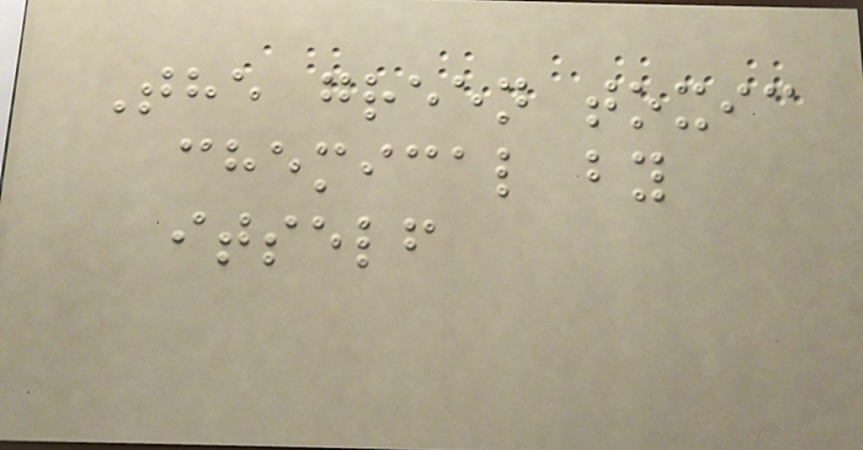The green toxic
chemical by
itself
